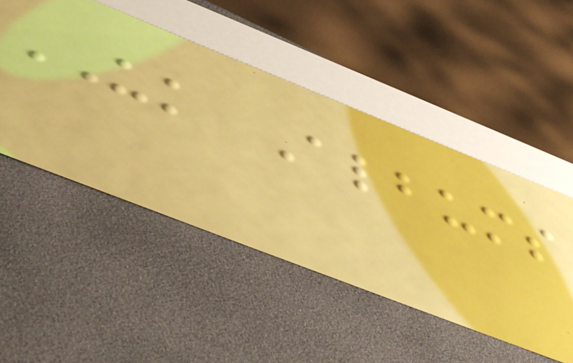UK Albums
